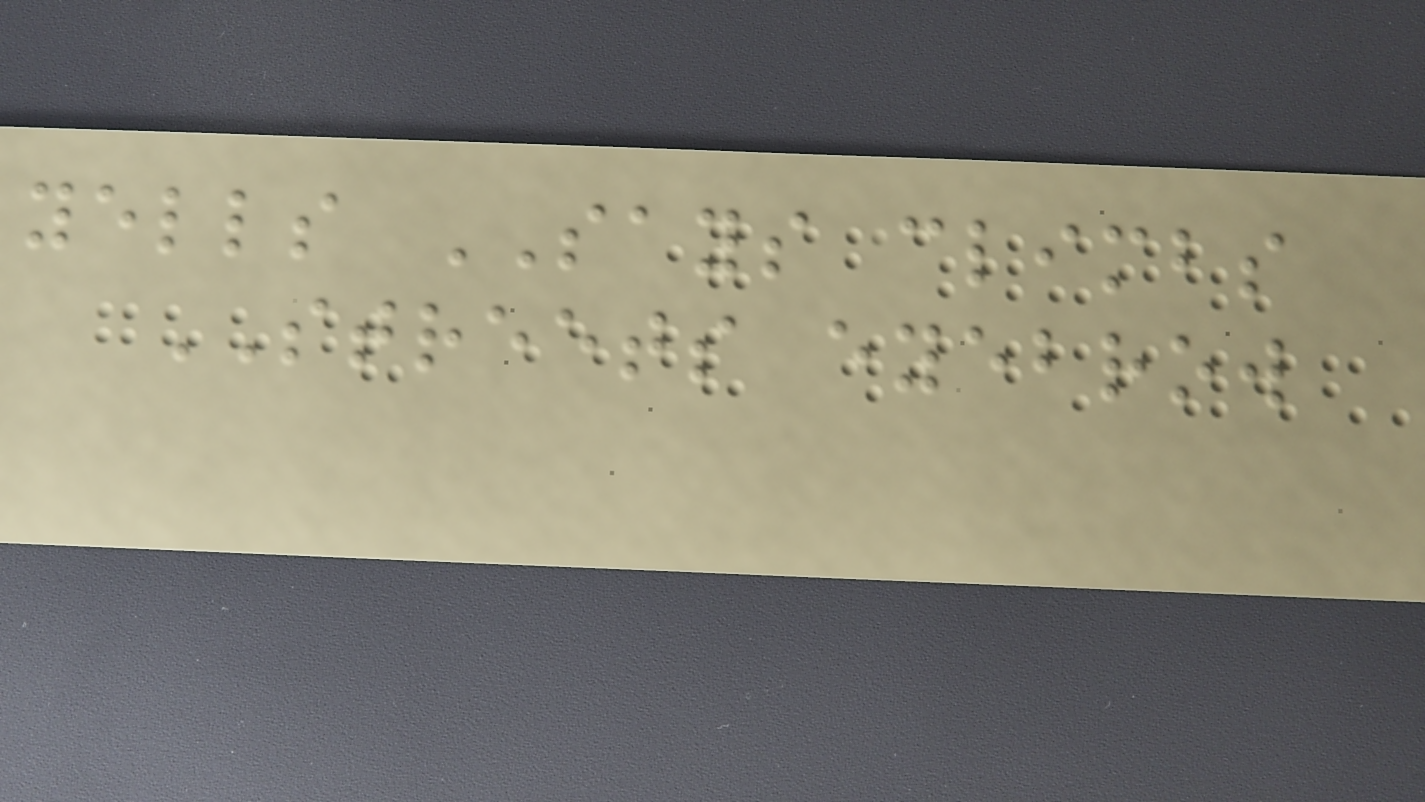yells SAYS climbs
STREETS eyebrow
